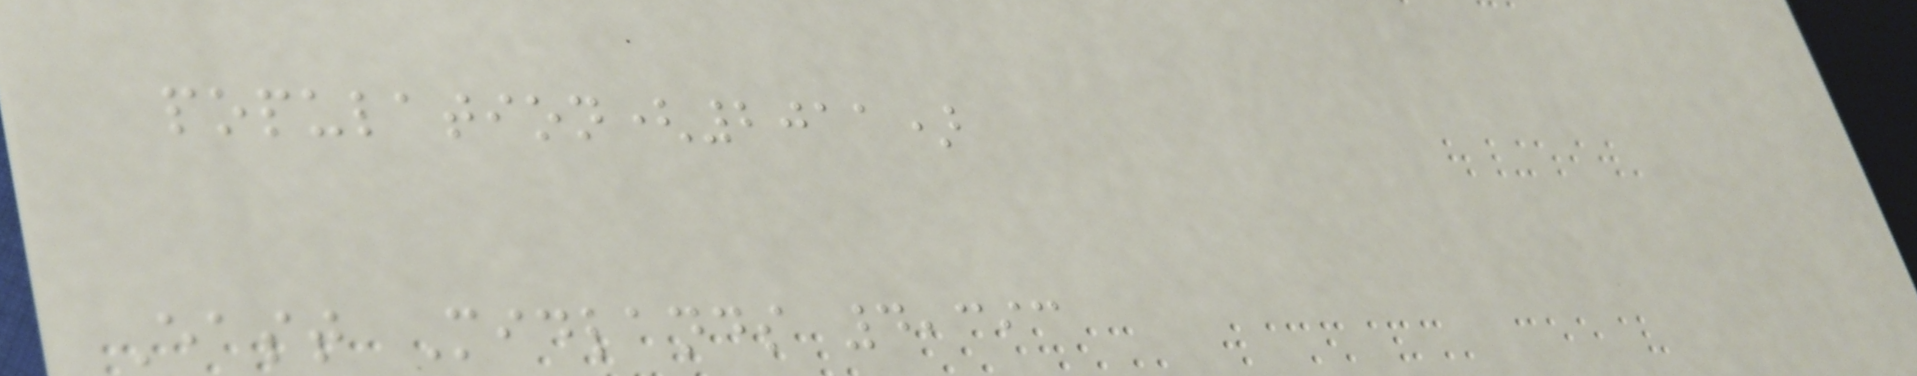population(2011)
East Midlands 4,393
